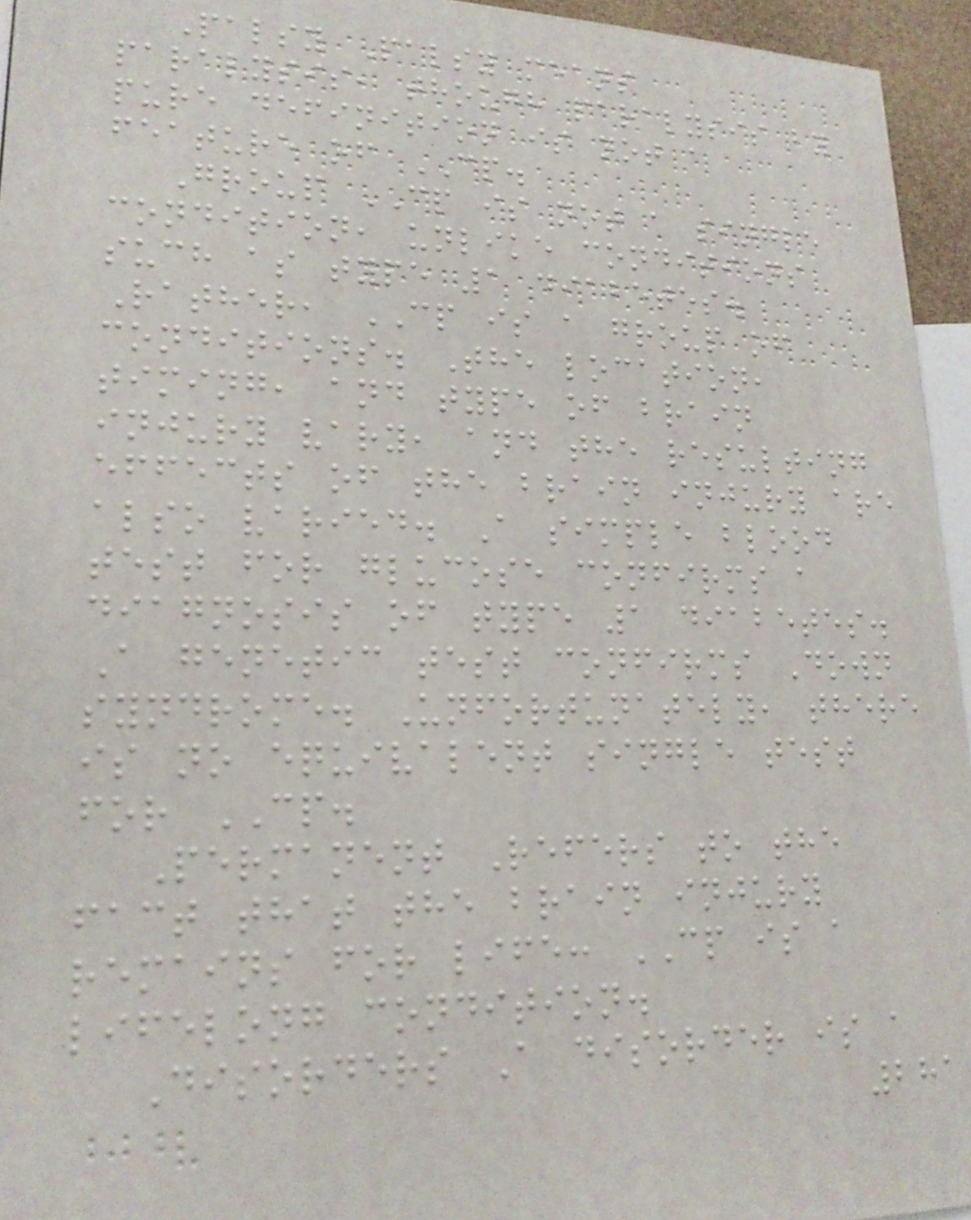Palsy Palsy means
paralysis, though paralysis by
pure definition is not a
feature of CP.
Group CP is not a single
condition, unlike conditions
such as type 1 diabetes.
Rather, CP is a group of
conditions. The location,
timing, and type of brain
injury vary, and the resulting
effects of the brain injury are
also varied. A simple blood
test for glucose confirms a
diagnosis of type 1 diabetes.
A genetic test confirms Down
syndrome. Unfortunately, there
is no equivalent single test
for CP.
Permanent Refers to the
fact that the brain injury
remains for life: CP is a
lifelong condition.
Disorders A disorder is a
281
